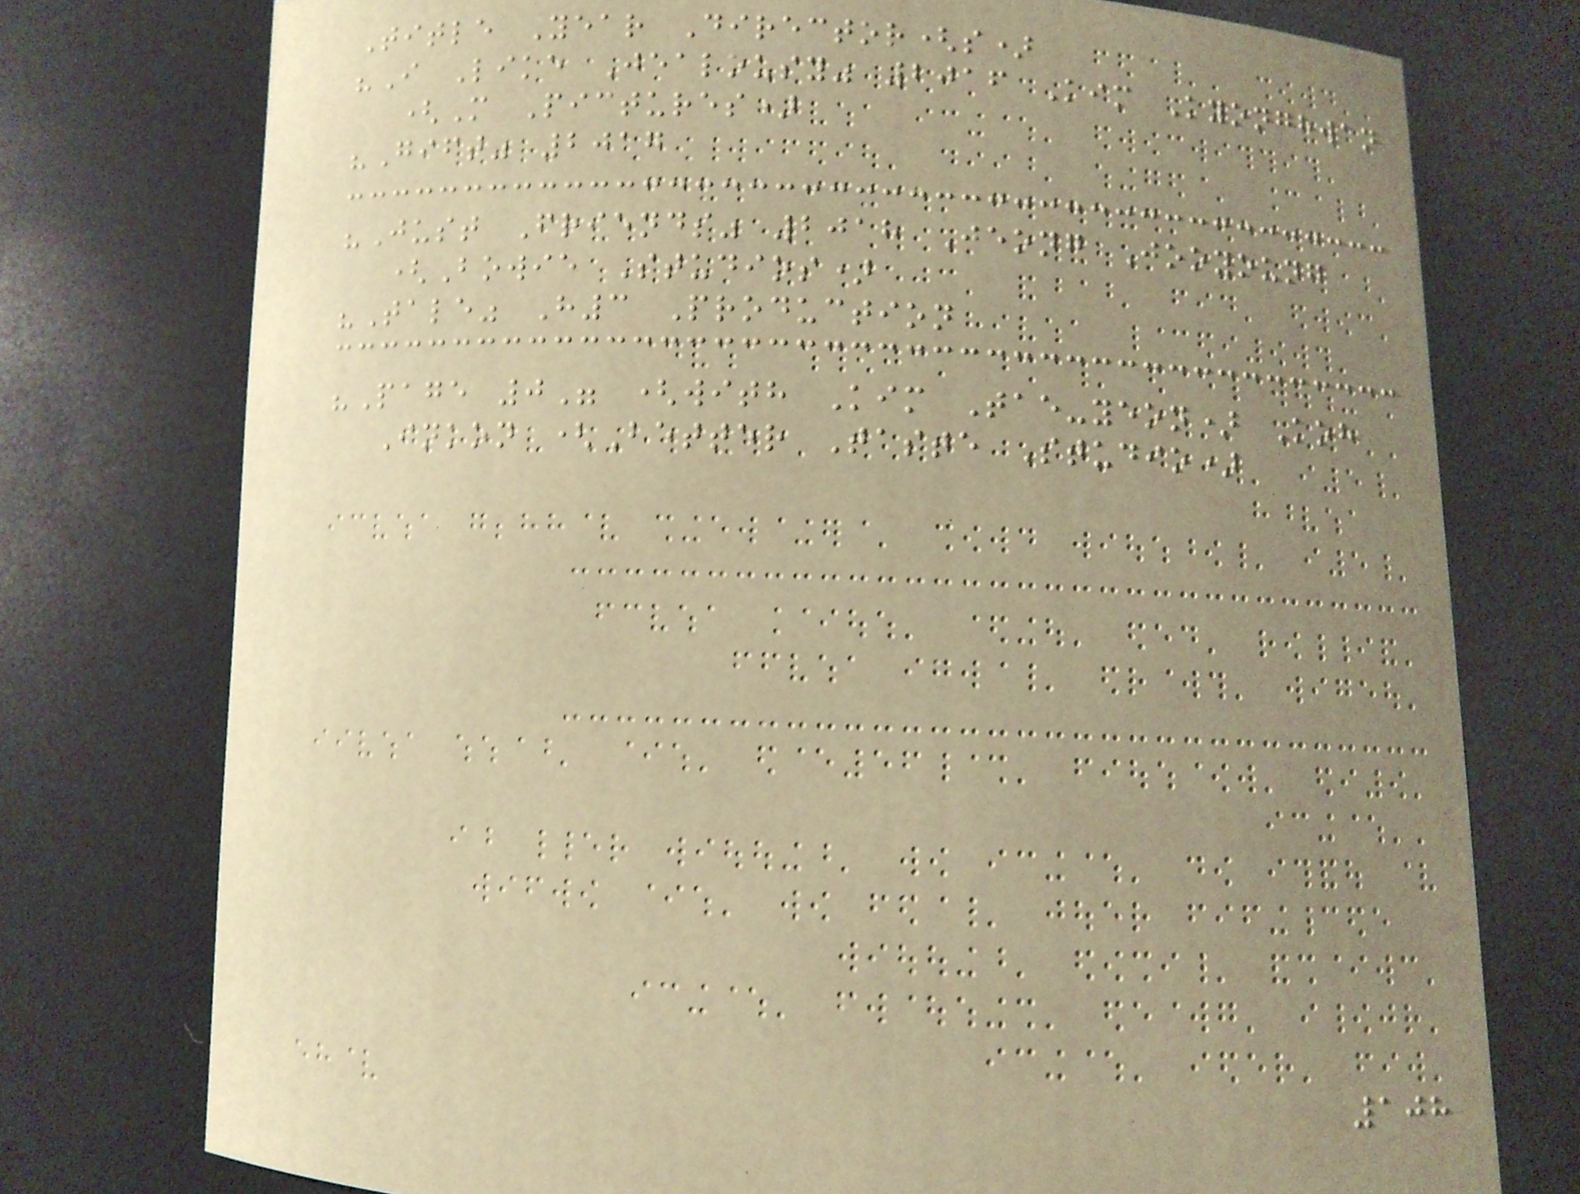Title Year Director(s)
"I Like Jealousy" 2016 Kim Kyonghwan
(M Pictures)
"Gift" 2017
"Just Friends" 2018 Jeong Jooyoung
(Bowie Studios)
"Tale" H3 Production
"Page 0" (with Kim Tae-yeon) Koh
Inkon (Better Taste Studio)
108
